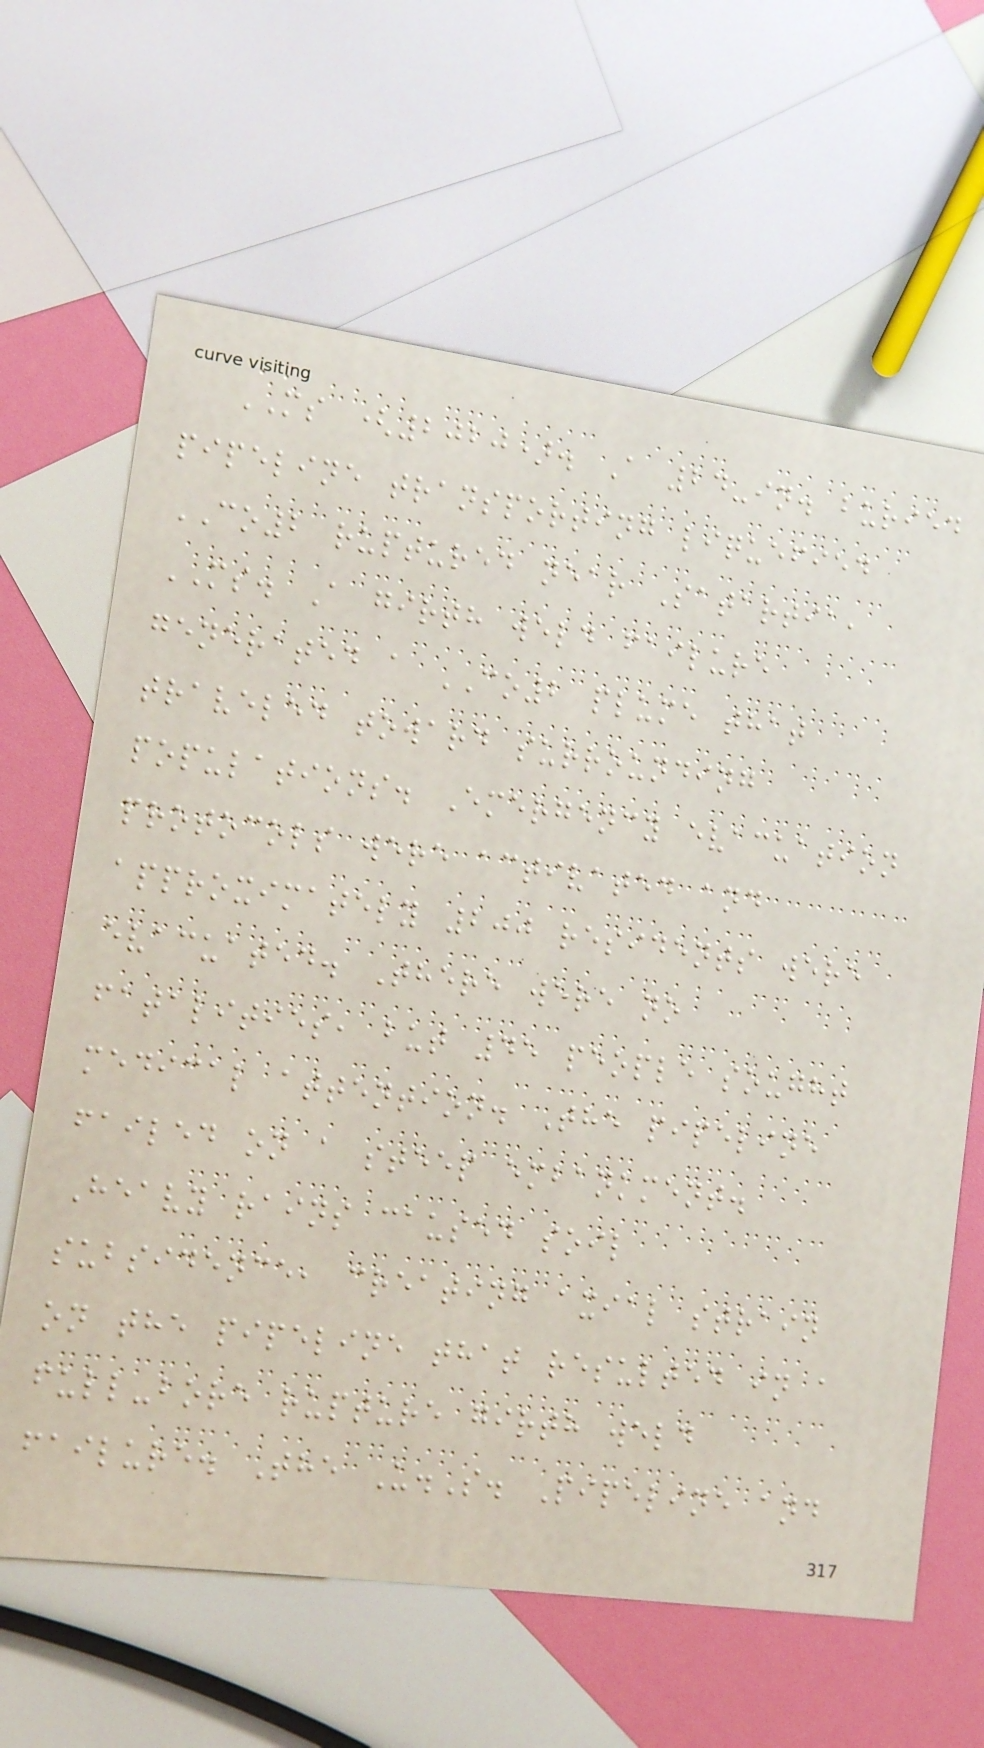MS (2020). A 24-in. buried
pipeline transporting liquefied
CO2 ruptured near Satartia,
MS. A girth weld failure
generated a CO2 plume that
traveled toward surrounding
populations. Emergency evacuation
protocols were activated and
approximately 200 residents were
evacuated. There were no
fatalities, but 45 people sought
medical attention. The pipeline
failed on a steep embankment.
Heavy rains caused soil
subsidence, creating axial strain
on the pipeline that resulted in a
full-bore rupture girth weld
failure. The U.S. Pipeline and
